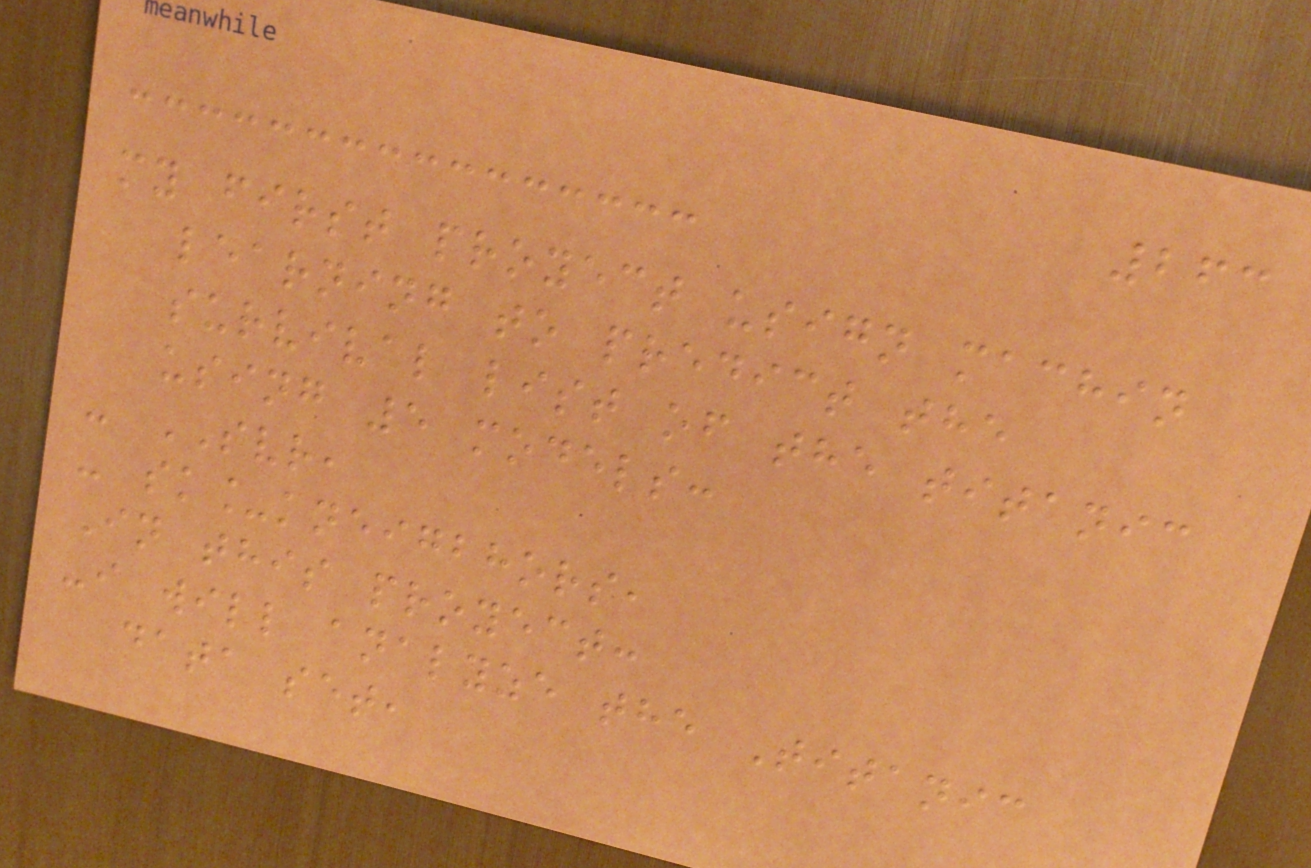263
my first proyect usign machin
learning to predict the
survival list of the titanic
using 5 models:
- SVR,
- sk_kneigbhors,
In this proyect:
-i will analyze the Titanic
data set,
